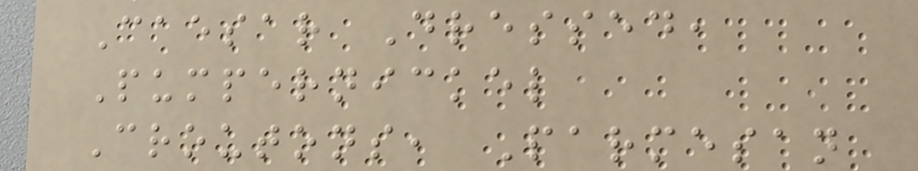Caesar Dressed,
Pumpernickel
Croutons, Parmesan
